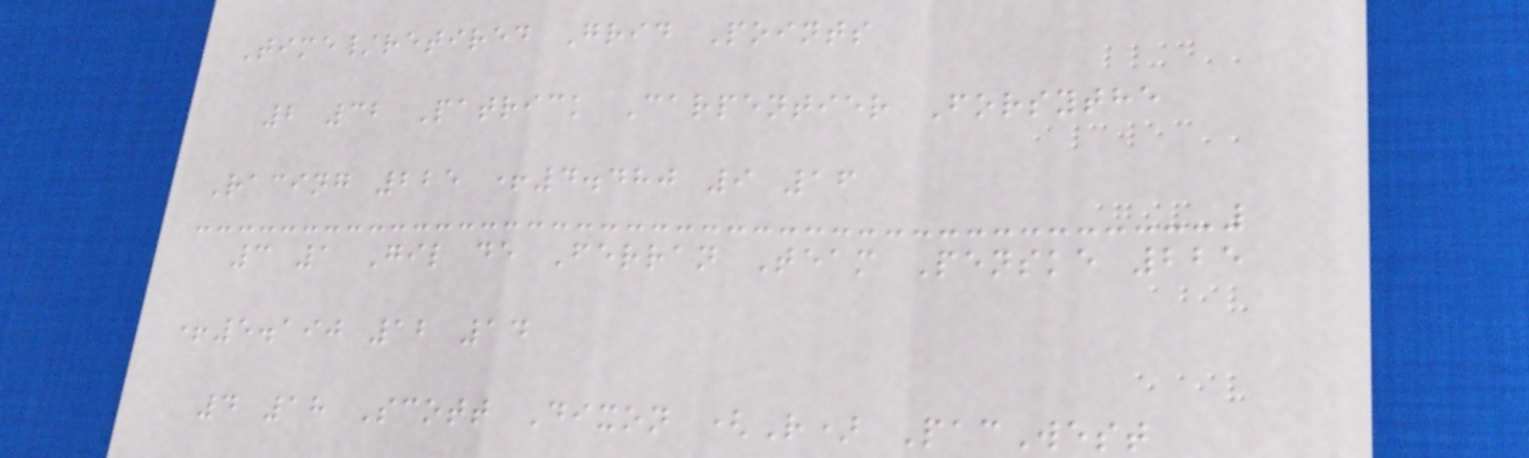Time/retired Grid Points
2 32 Patrick Carpentier Forsythe
Racing 225 +4.480 9 16
3 1 Gil de Ferran Team Penske 225
+5.190 12 14
4 18 Scott Dixon (R) PacWest
